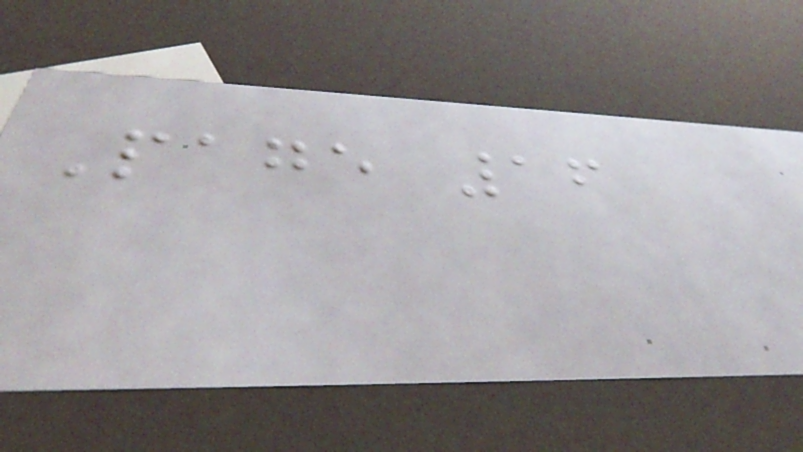Page 16
